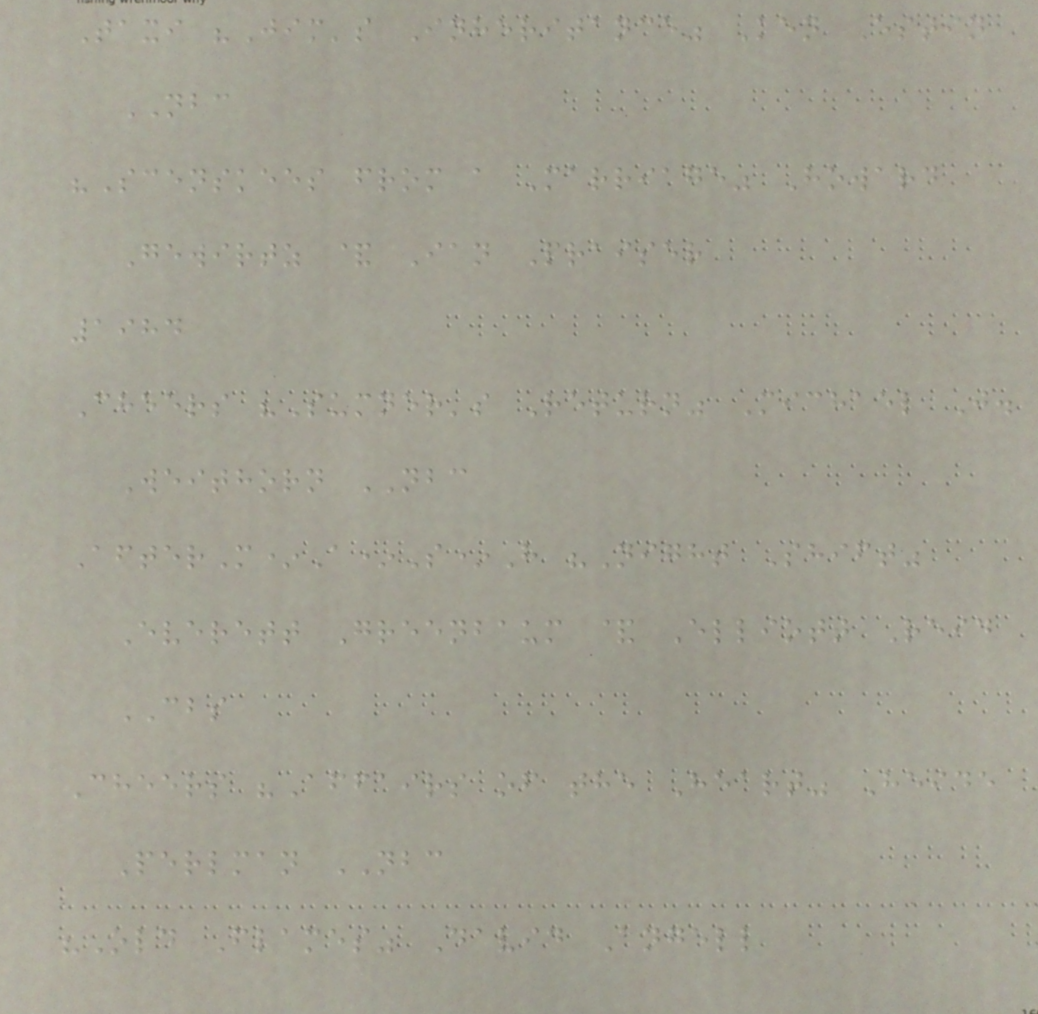Taxi "Jim's Inheritance" Ken Estin
NBC
"Scenskees from a Marriage" Howard
Gewirtz & Ian Praiser
1984
Cheers "Sumner's Return" Michael J.
Weithorn NBC
AfterM*A*S*H "Night Shift"
Everett Greenbaum & Elliott Reid
CBS
Cheers "Affairs of the Heart" Heide
Perlman NBC
"Old Flames" David Angell
